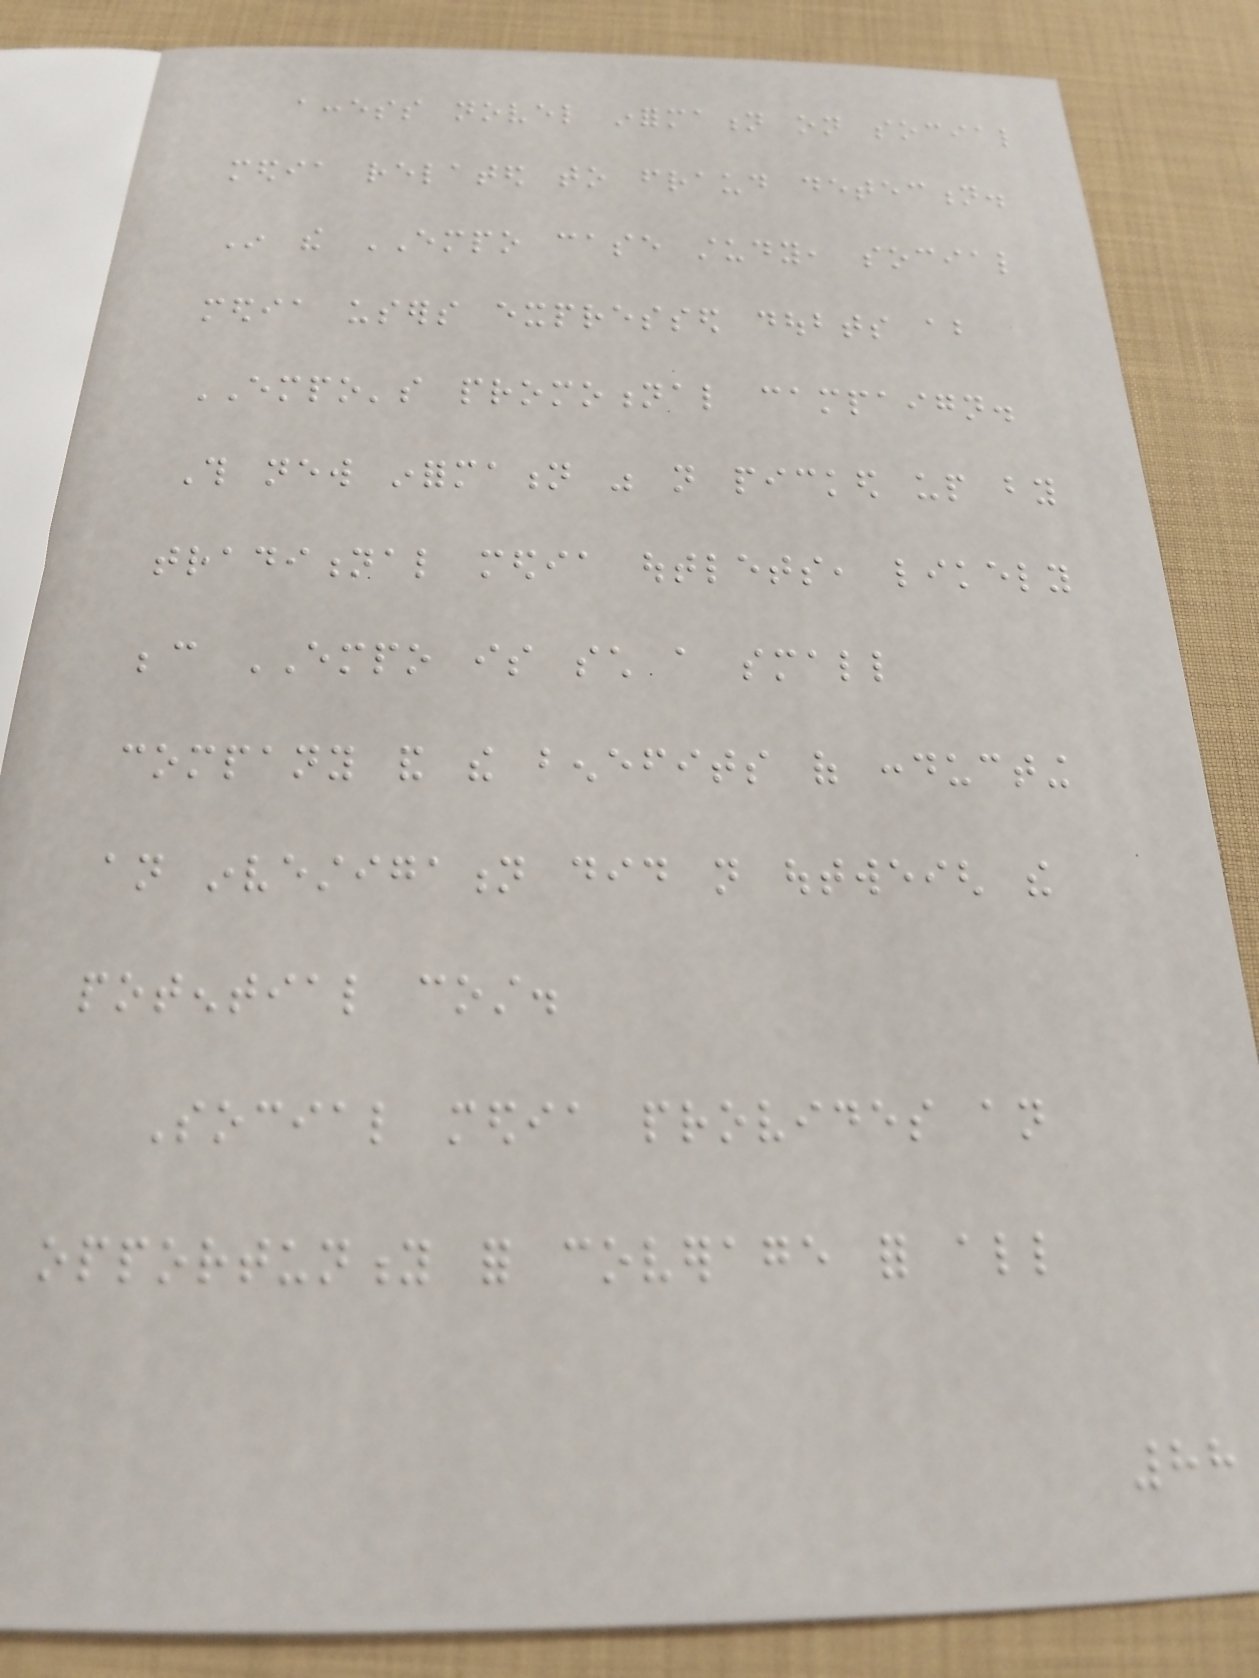access novel information on social
media related to fraud detection.
In the EMPO case study, social
media users expressed doubts about
EMPO's promotional campaign.
This new information was not picked up by
traditional media outlets, likely
because EMPO is such a small
company and the benefits of conducting
an investigation did not outweigh the
potential cost.
Social media provides an
opportunity for coverage for all
88
